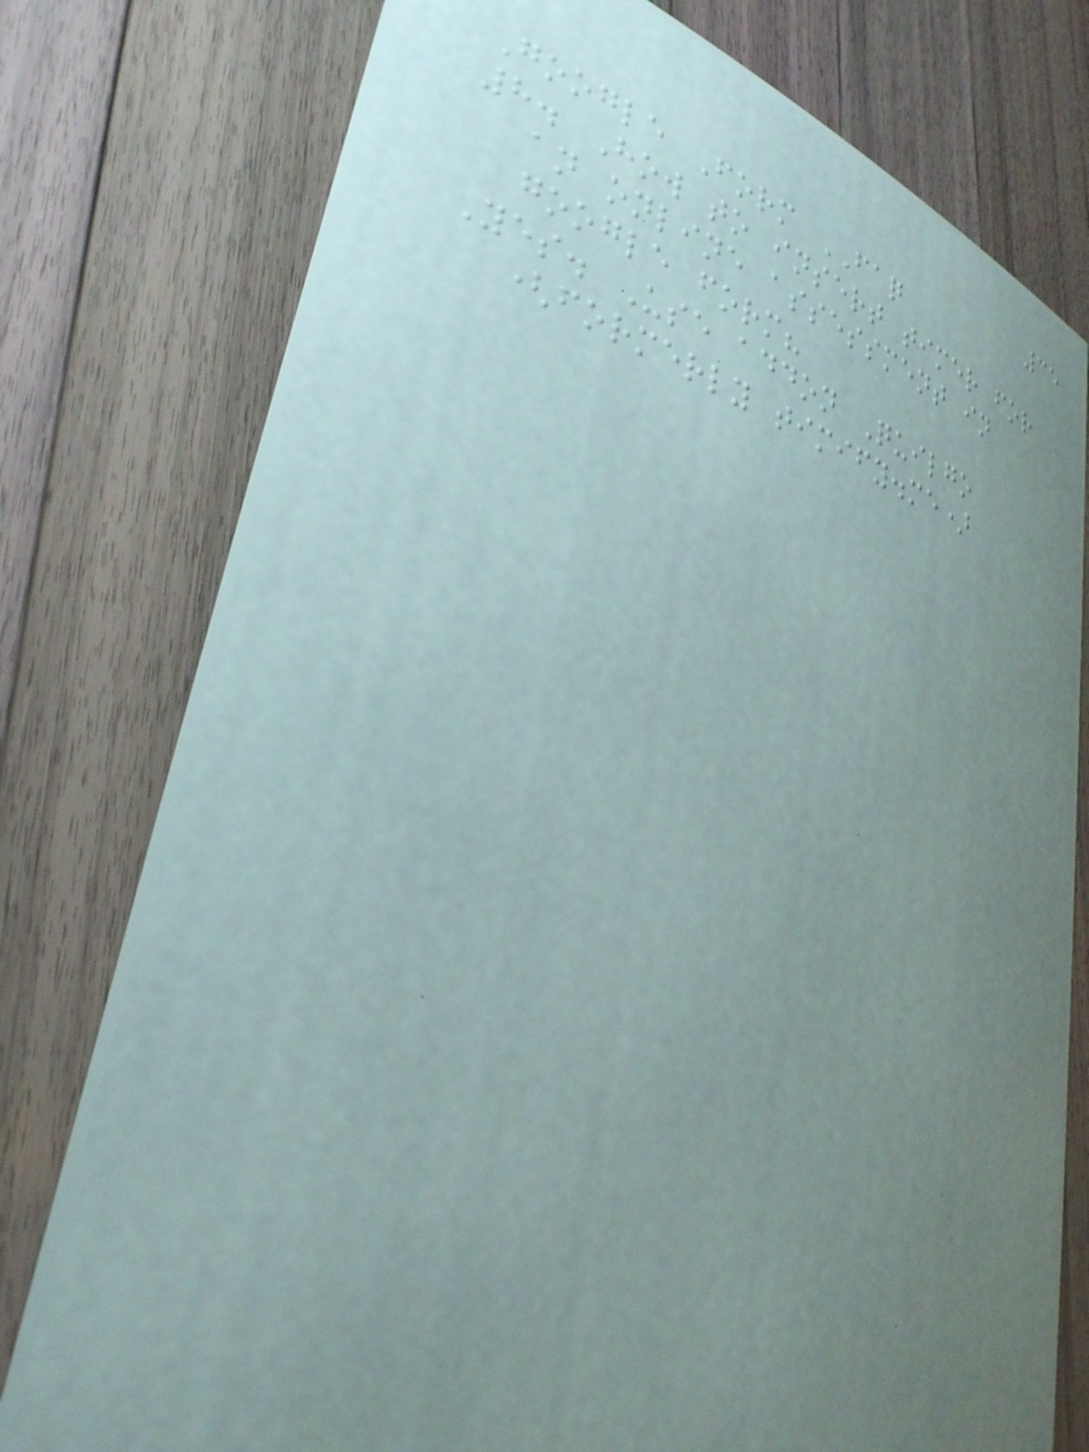35
Google Form FAQ
8. How to insert timer for
an online assessment in
google form?
Yes. Use addon Quilgo
(formerly timify.me)
